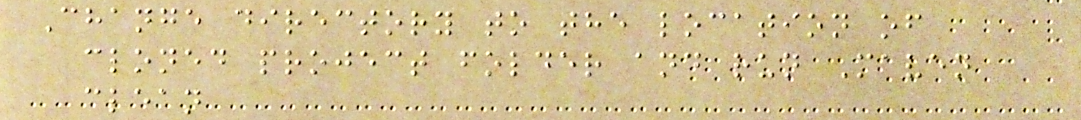Change directory to the location of
cloned project folder and run Maven
clean
